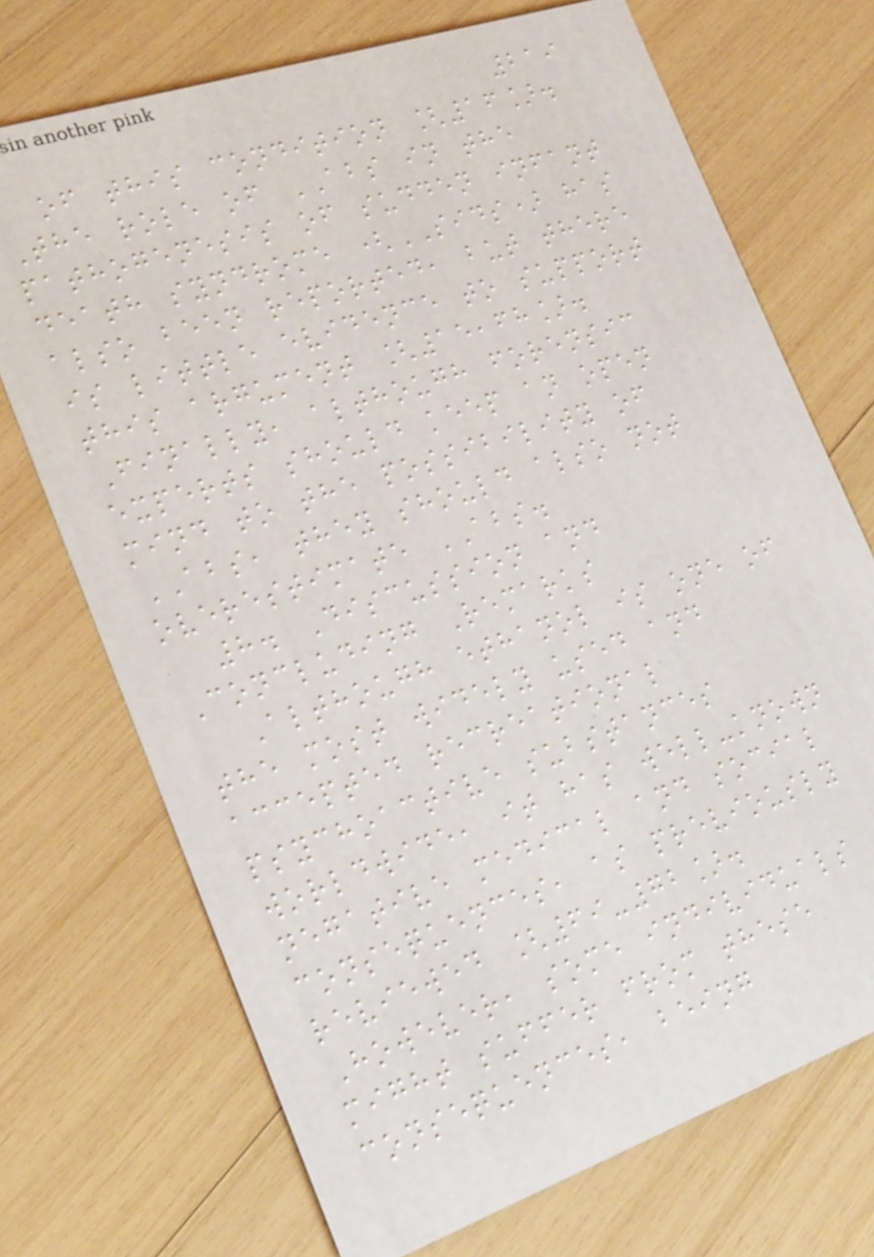219
of this condition [16].
The role of ABS in the
pathogenesis of sudden infant
death syndrome (SIDS) has
also been reported, but there
is little evidence to support
this argument [15,68].
Finally, although forensic
experts should keep an open
mind to the possibility of
ABS, they should also not
overestimate ABS.
8. Discussion and
Concluding Remarks
Although ethanol is one of
the most widely used and
accepted recreational
psychoactive substances
worldwide, it has well-known
negative medical and social
consequences, as previously
reviewed [69-72].
However, some individuals
might suffer from these
consequences, being
